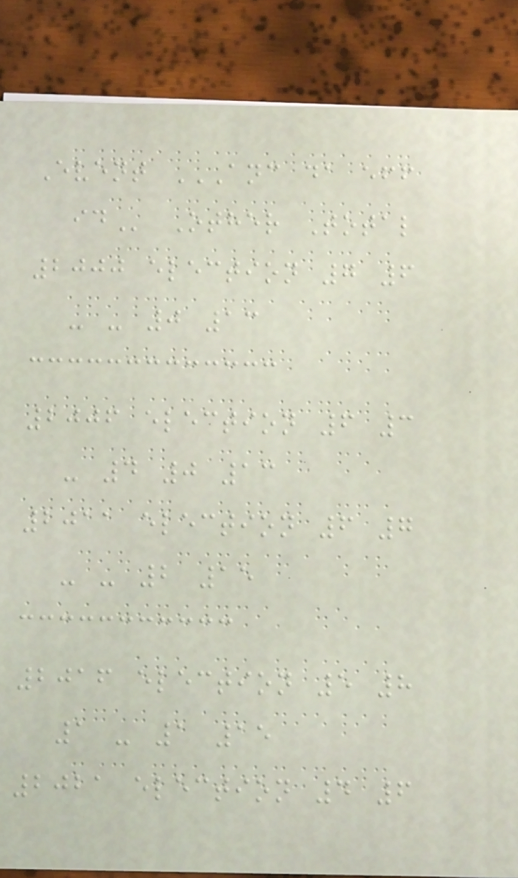Event ANC DA EFF
ID Other Total
2000 election 7 6
- - 0 13
2006 election 6 3
- 4 0 13
2011 election 6 7
- - 2 15
2016 election 5 8
1 - 1 15
2021 election 4 6
